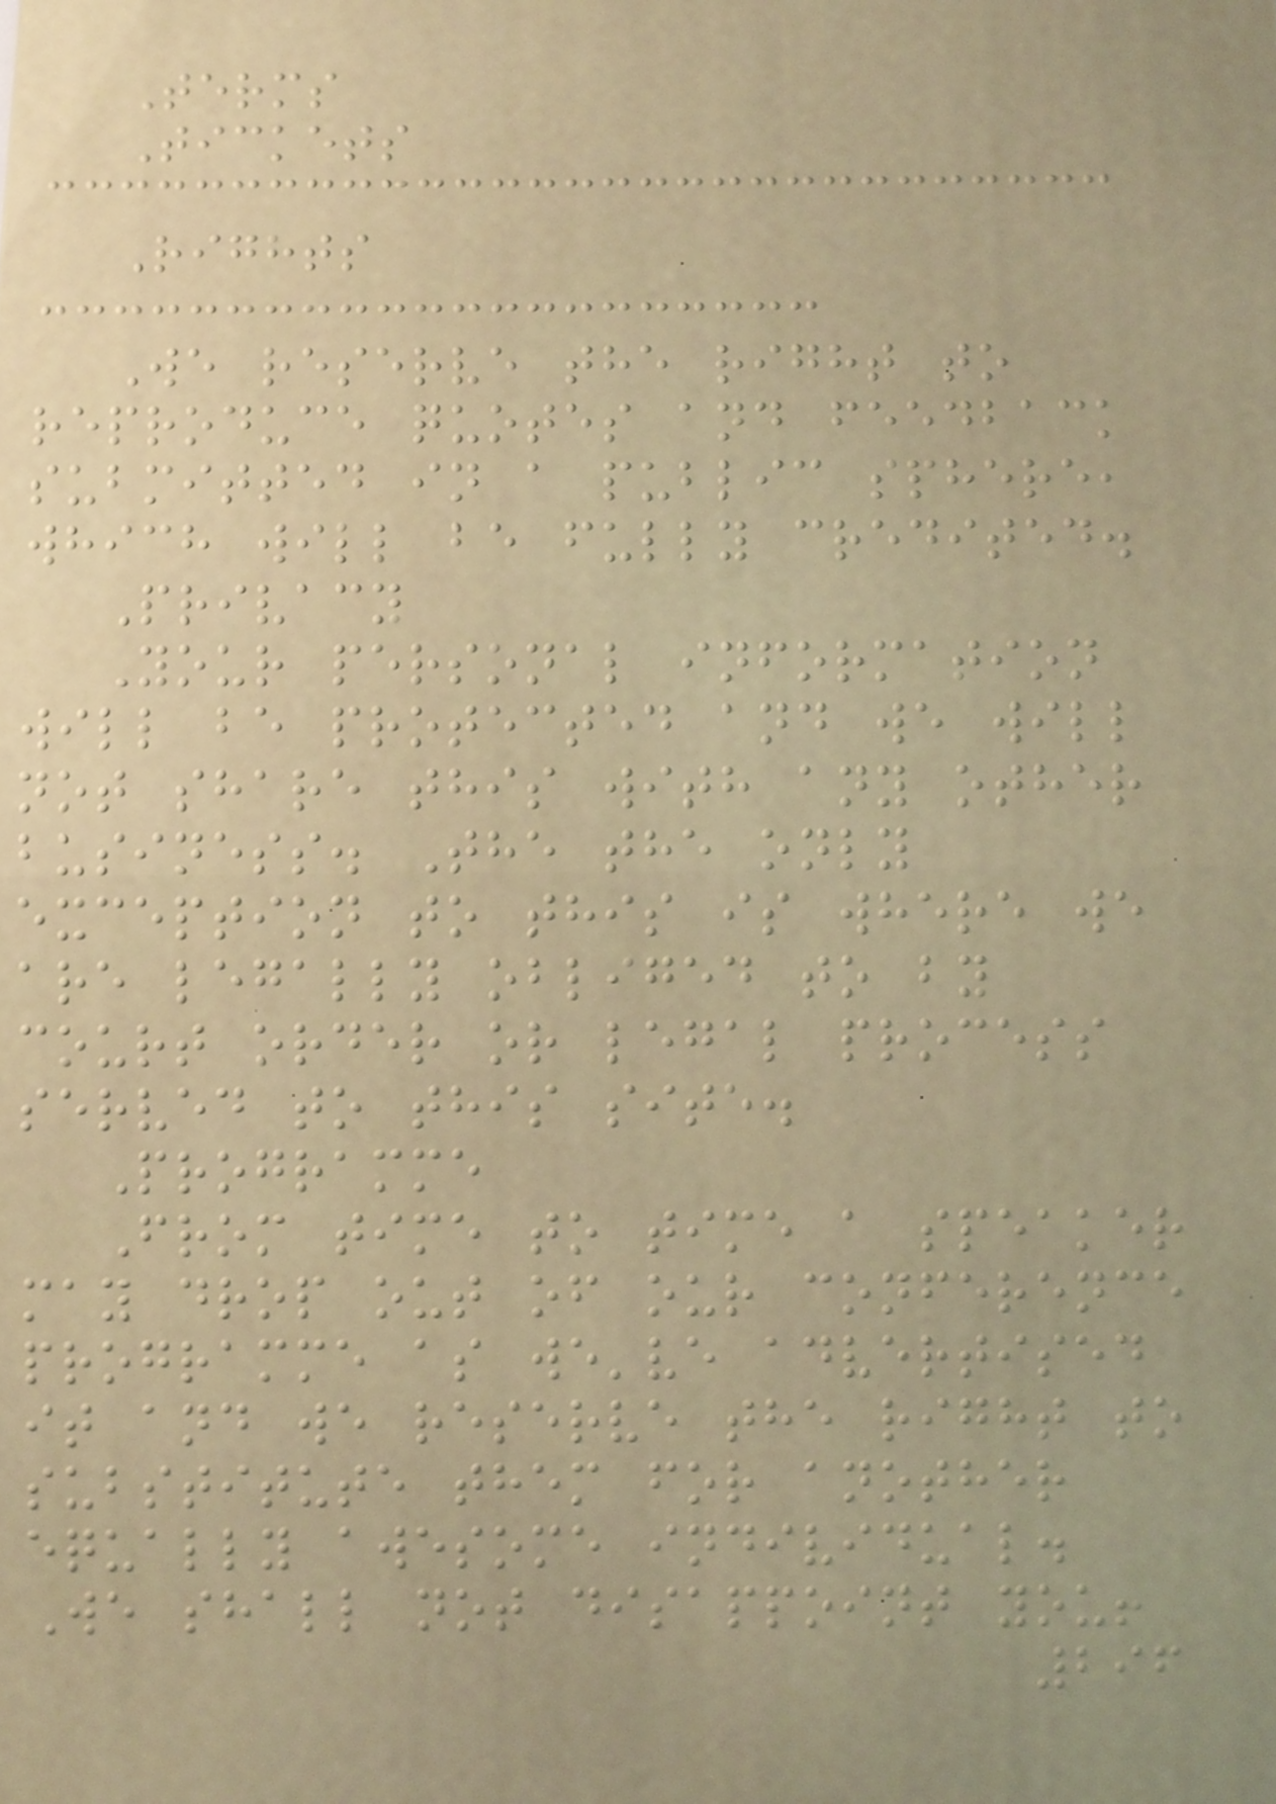Terms
Tickets
Rights
We reserve the right to
reproduce quotes and feedback
submitted in a public sphere,
which will be fully credited.
Privacy
Your personal information
will be protected and we will
not share this with any other
business. The the only
exception to this is where we
are legally obliged to by
court order or legal process
served to this site.
Programme
From time to time a speaker
may drop out of our conference
programme as we've advertised
it and we reserve the right to
substitute them for another
equally awesome individual.
We shall not disappoint you!
296
